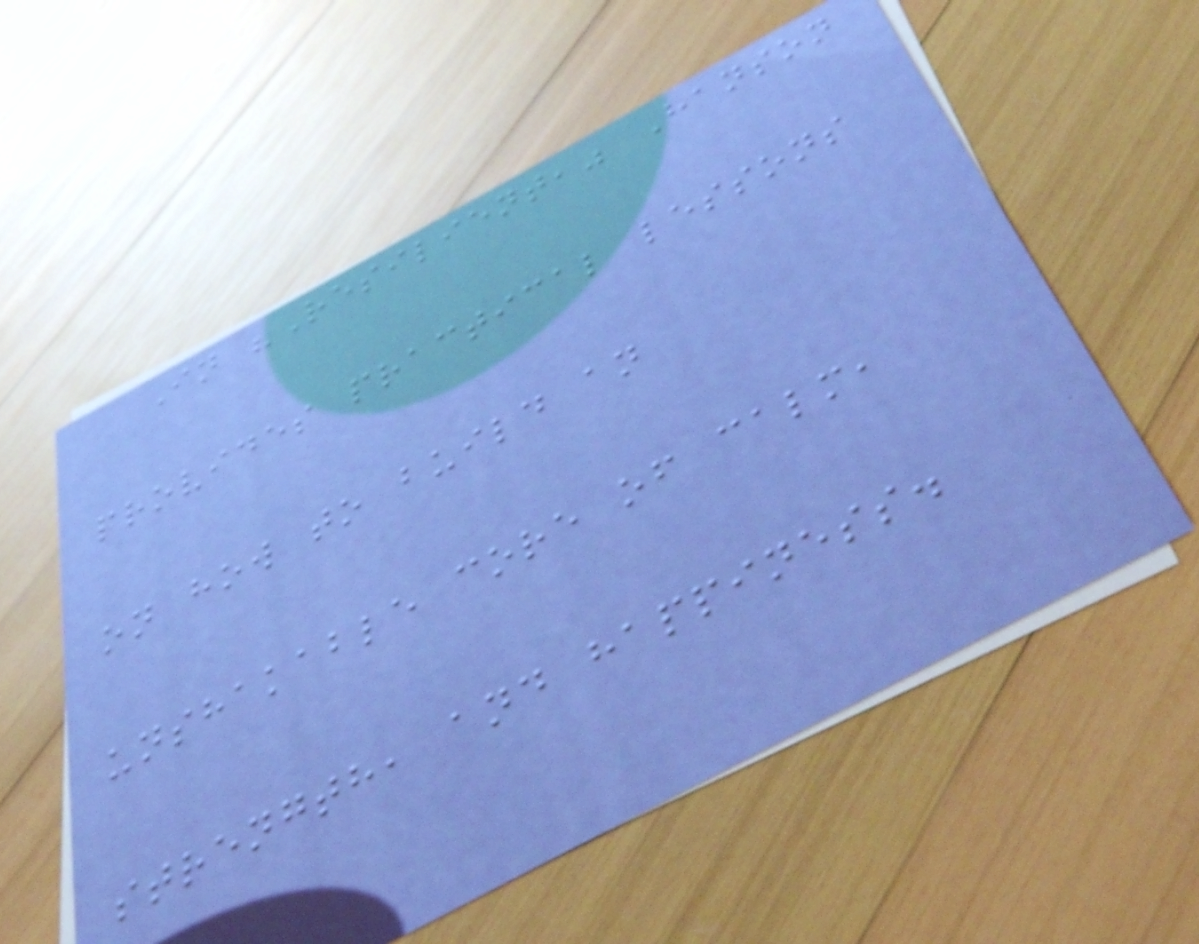In "Resilient," Hanson
provides practical lessons
on how to build an
unshakable core of calm,
strength, and happiness.
